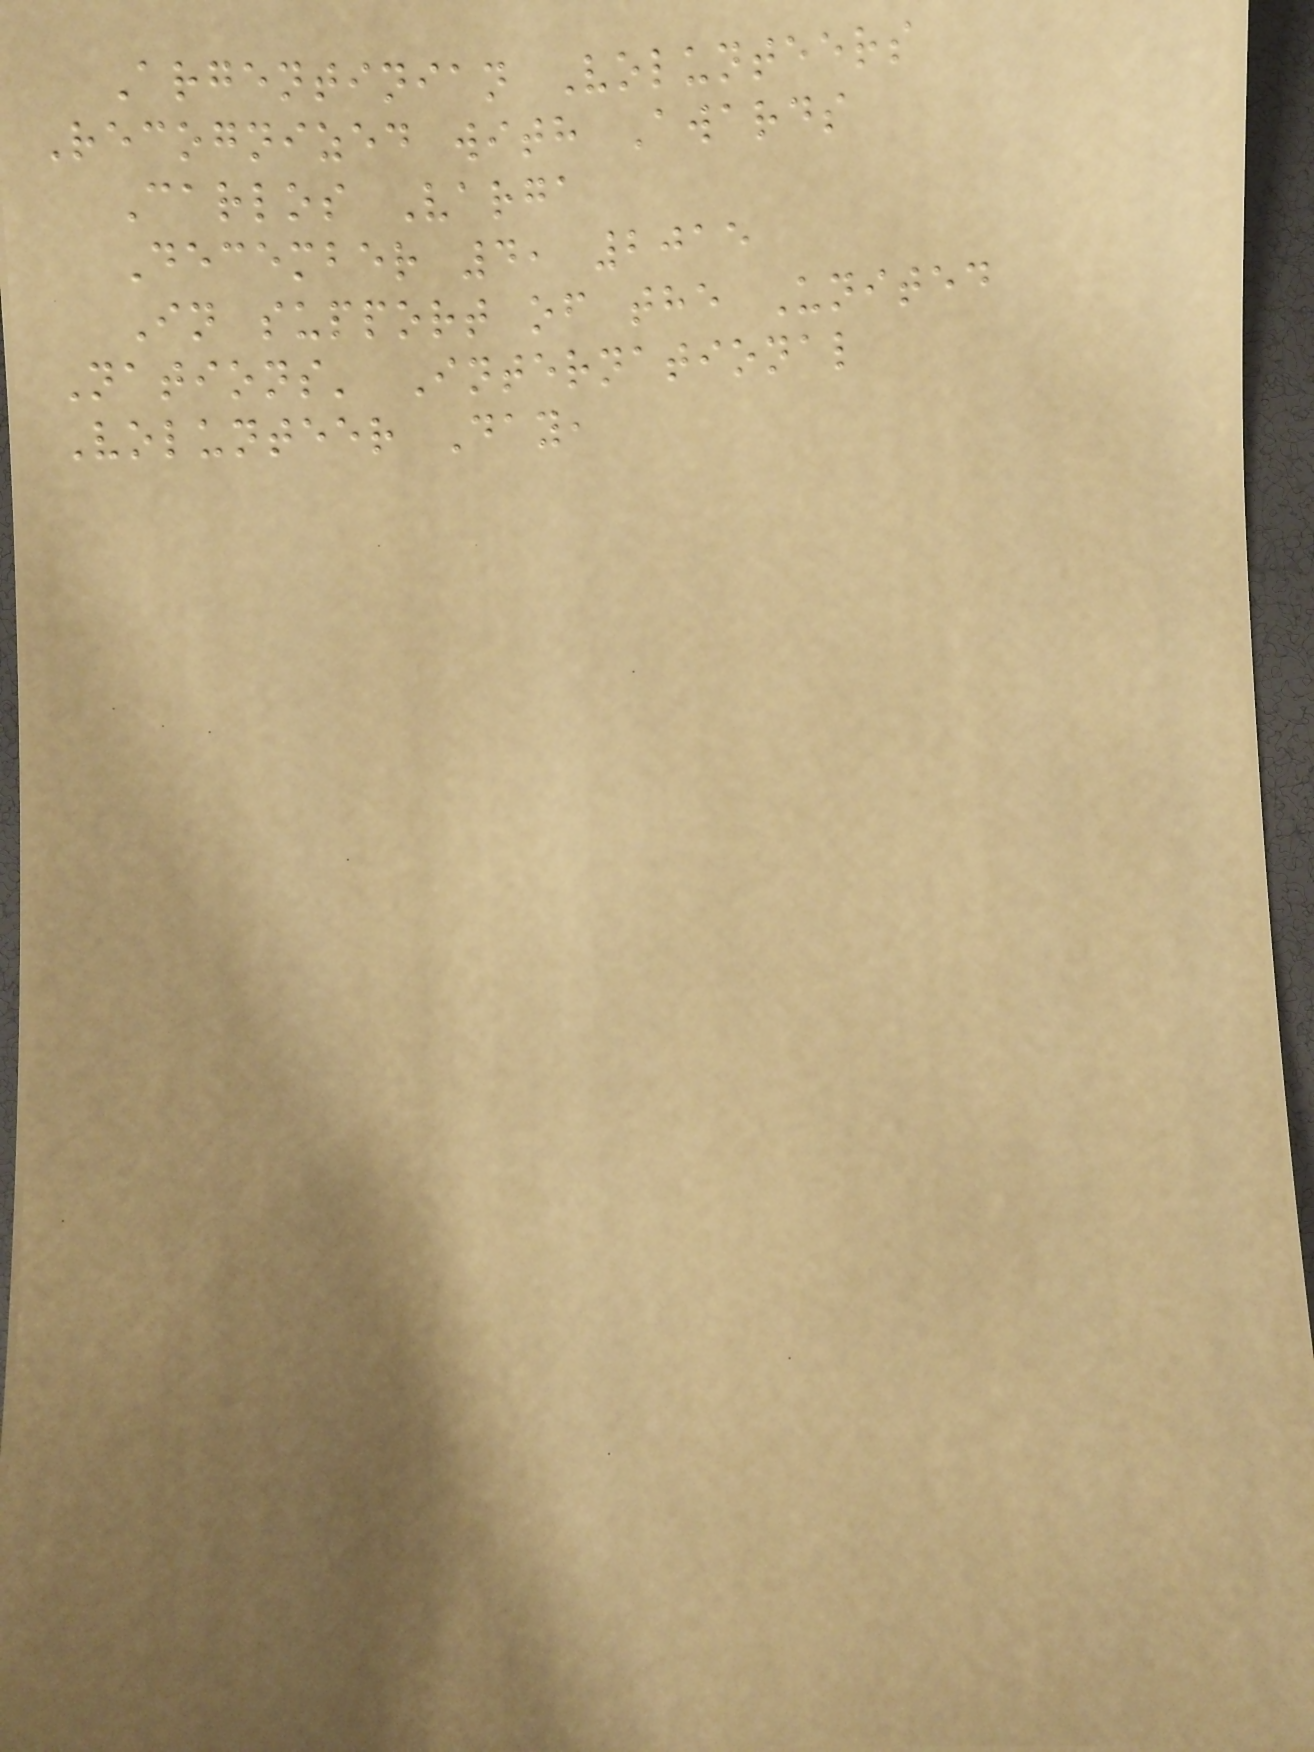Argentinian Volunteers
Recognized with Awards
Carlos Varga
December 4, 2015
In support of the United
Nations' International
Volunteer Day,
